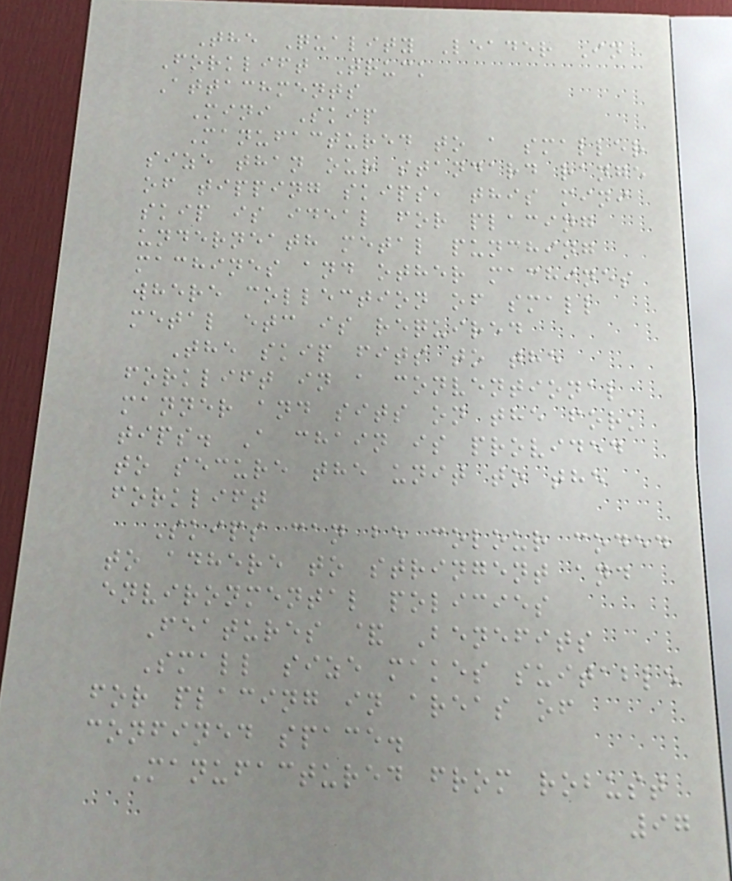The Quality Leader In
Forklift Truck
Attachments
Mini Skip
Manufactured to a smaller
size than our standard range
of tipping skips, this mini
skip is ideal for placing
underneath metal punching
machines and other machines
where collection of small
metal etc is required
The skip fits to the
forklift in a conventional
manner and sits on the fork
tips. A chain is provided
to secure the unit to the
forklift
Skips can be colour coded
to adhere to stringent and
environmental policies
Features & Benefits
Small size makes suitable
for placing in areas of
confined space.
Manufactured from robust
97
